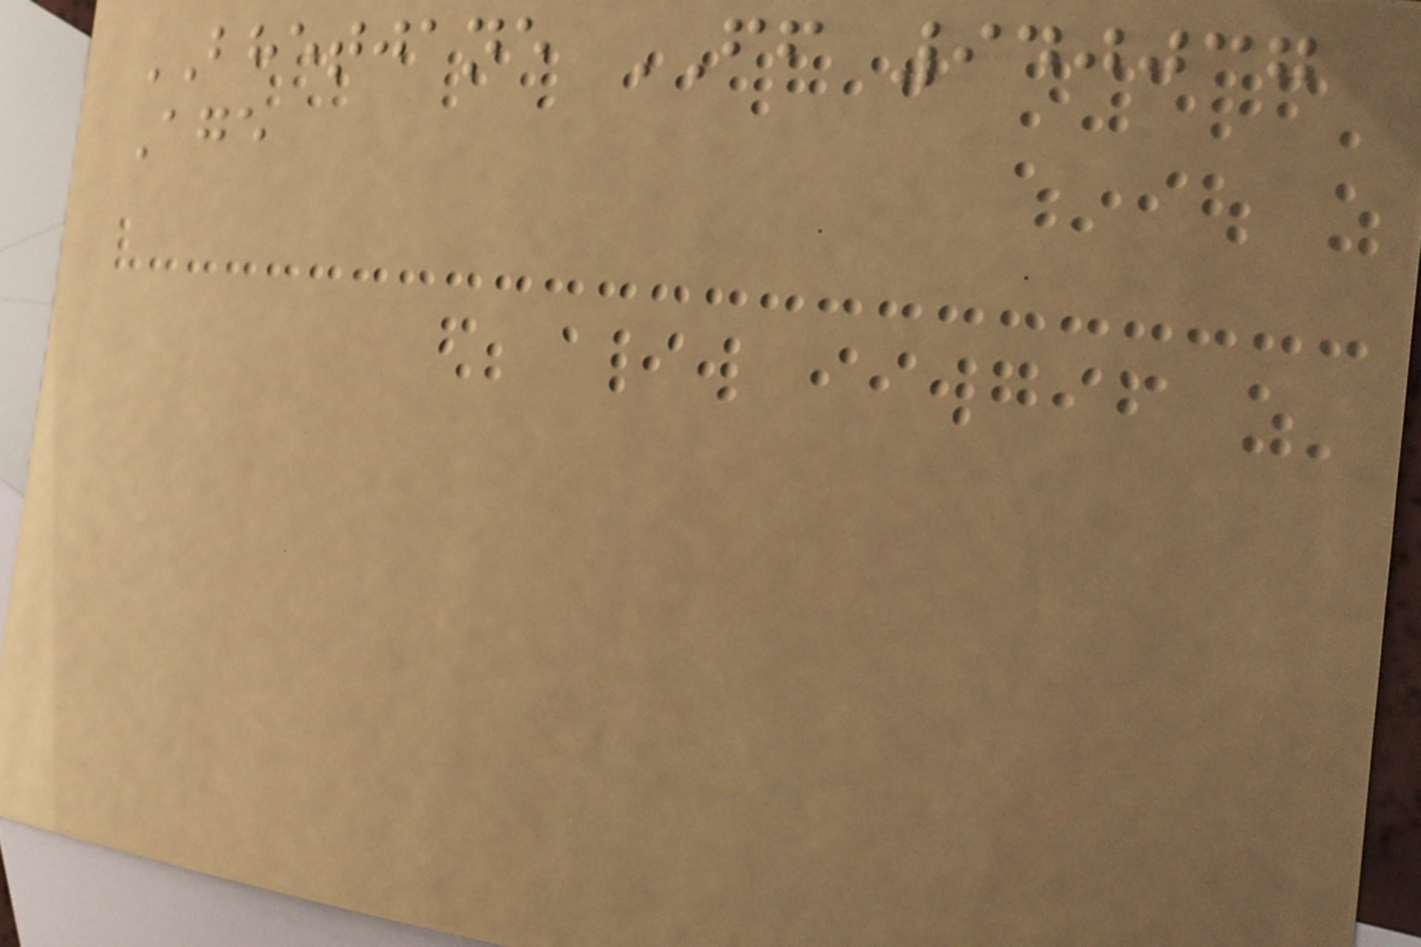BHETJANE FF 940037
Age
